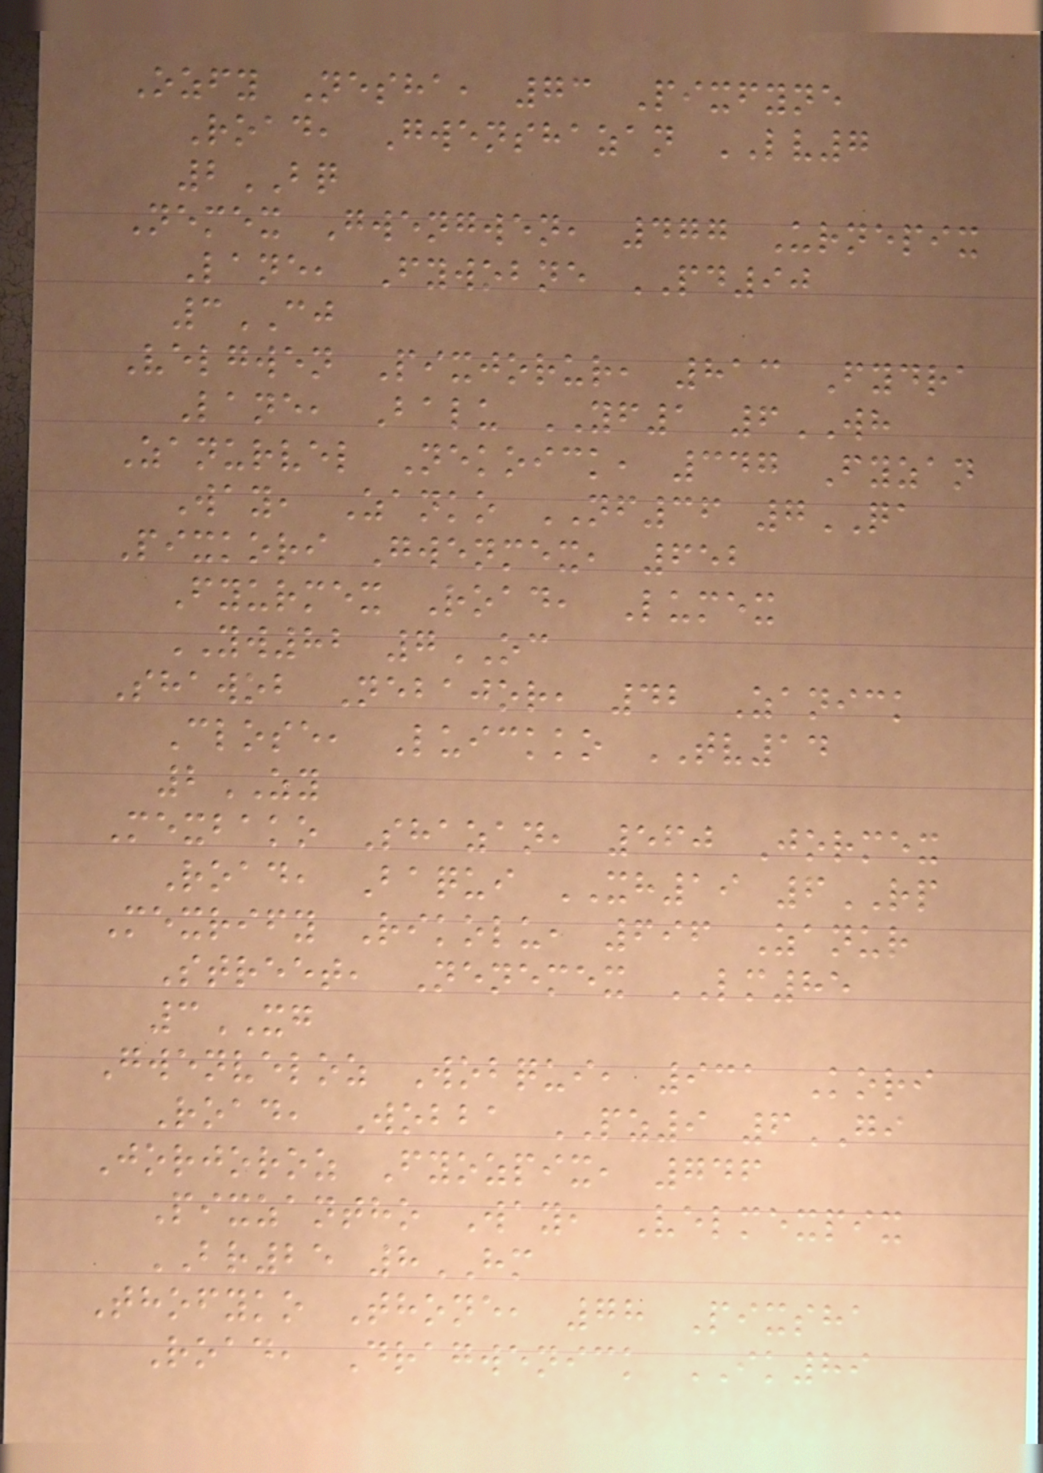Ozfy Nesha, 73 Pixfyne
Road, Gwenshazan LV7
2BQ
Nemex Gwengwen, 477 Urnepix
Lane, Fywobne PD90
3CJ
Velgwen Pixjorur, 813 Fydra
Lane, Balu YF1 6WH
Zanurvel Nekoick, 347 Fyzan
Way, Zanko NF36 7QA
Pixkori Gwenmex, 652
Fyurmex Road, Lumex
YW82 7OC
Shawob Nebajor, 42 Zanick
Close, Luickko TV14
2ZY
Mexbako Shazan, 560 Jormex
Road, Baqui XH19 6RP
Mexrify Rikolu, 696 Zanur
Street, Nenemex LM85
3XG
Gwenveloz Wobqui, 931 Kori
Road, Wobba PZ9 6GI
Jorjoroz Fyozpix, 746
Pixzantho Way, Velmexpix
BR25 8HM
Thofyko Thone, 78 Pixsha
Road, Dragwenick IK89
